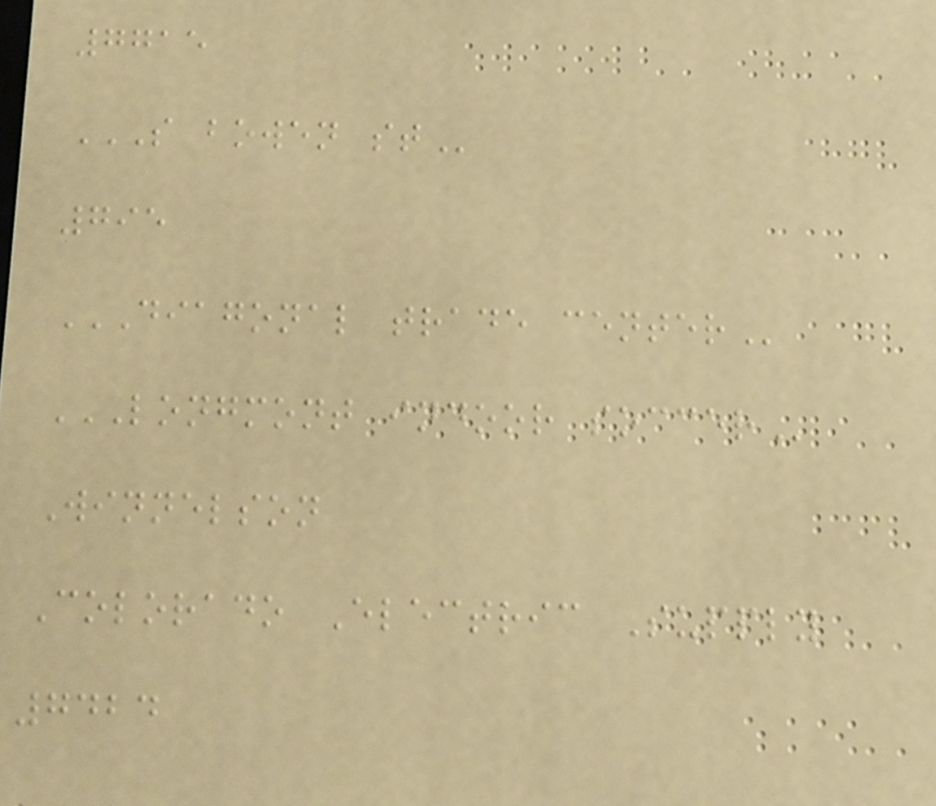7715
S BOWEN ST
795
DIAGONAL TRADE CENTER
LONGMONT INDOOR SOCCER
Winnelson
Colorado Electric Supply
7424
